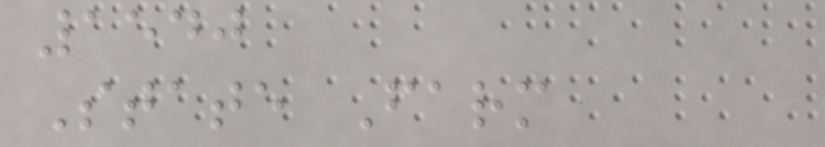1540
State Farm
